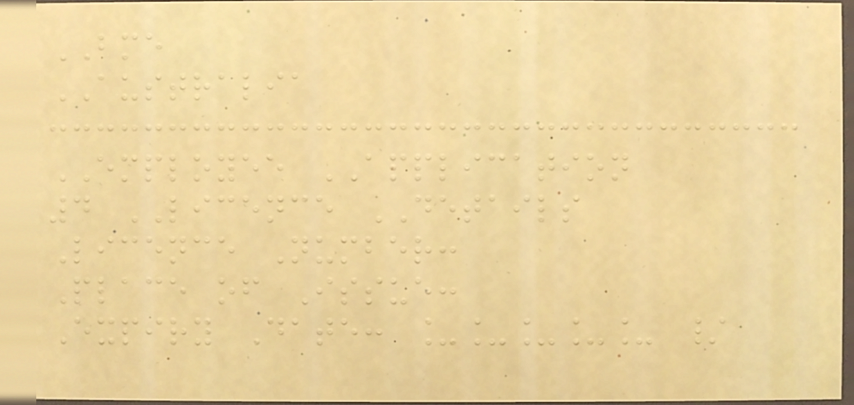BME
AUSTRALIA
EMPLOYEE APPLICATION
4 LICENCE DETAILS
Licence Number:
Place of Issue:
Expiry Date: _____ /
